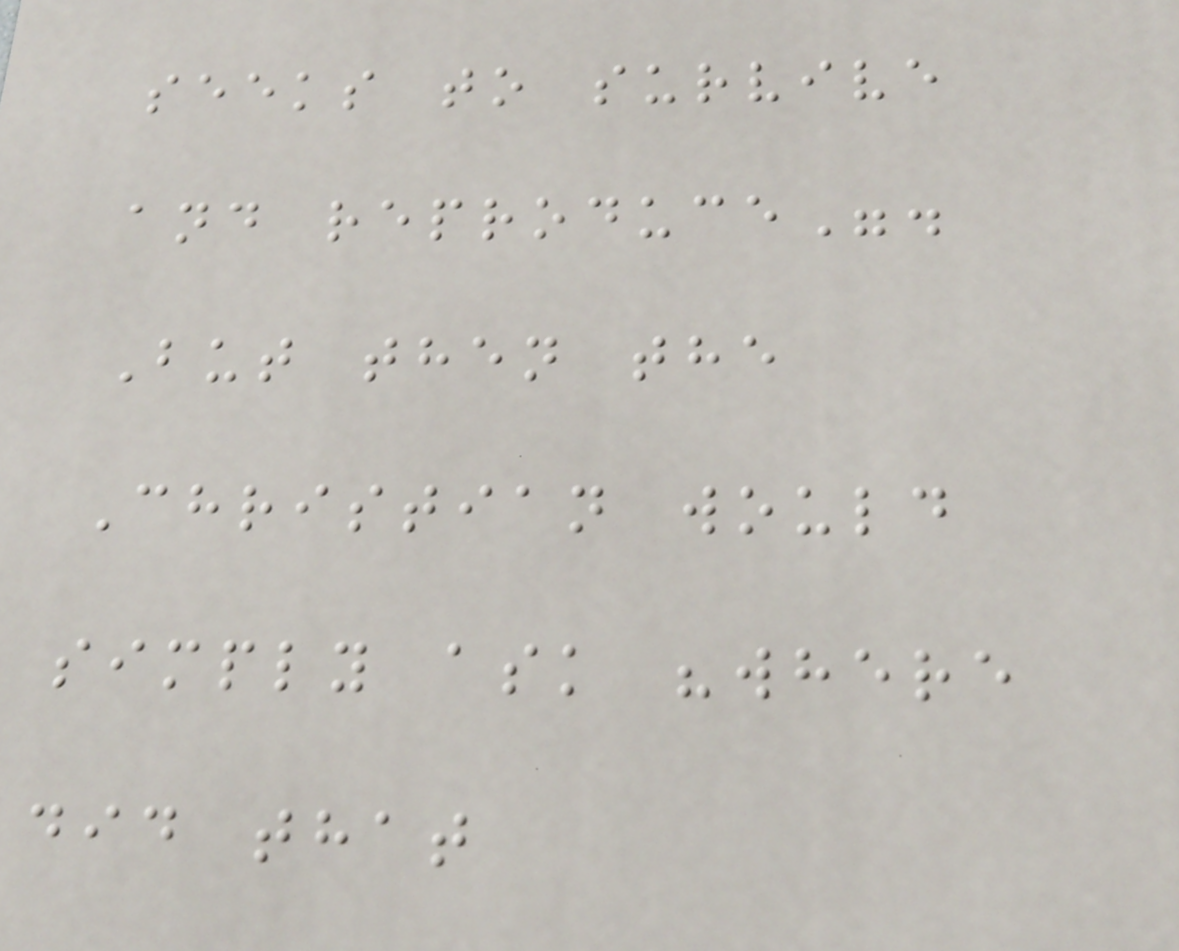seeks to survive
and reproduce".
But then the
Christian would
simply ask "where
did that
